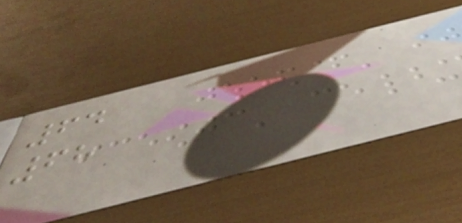64
68
